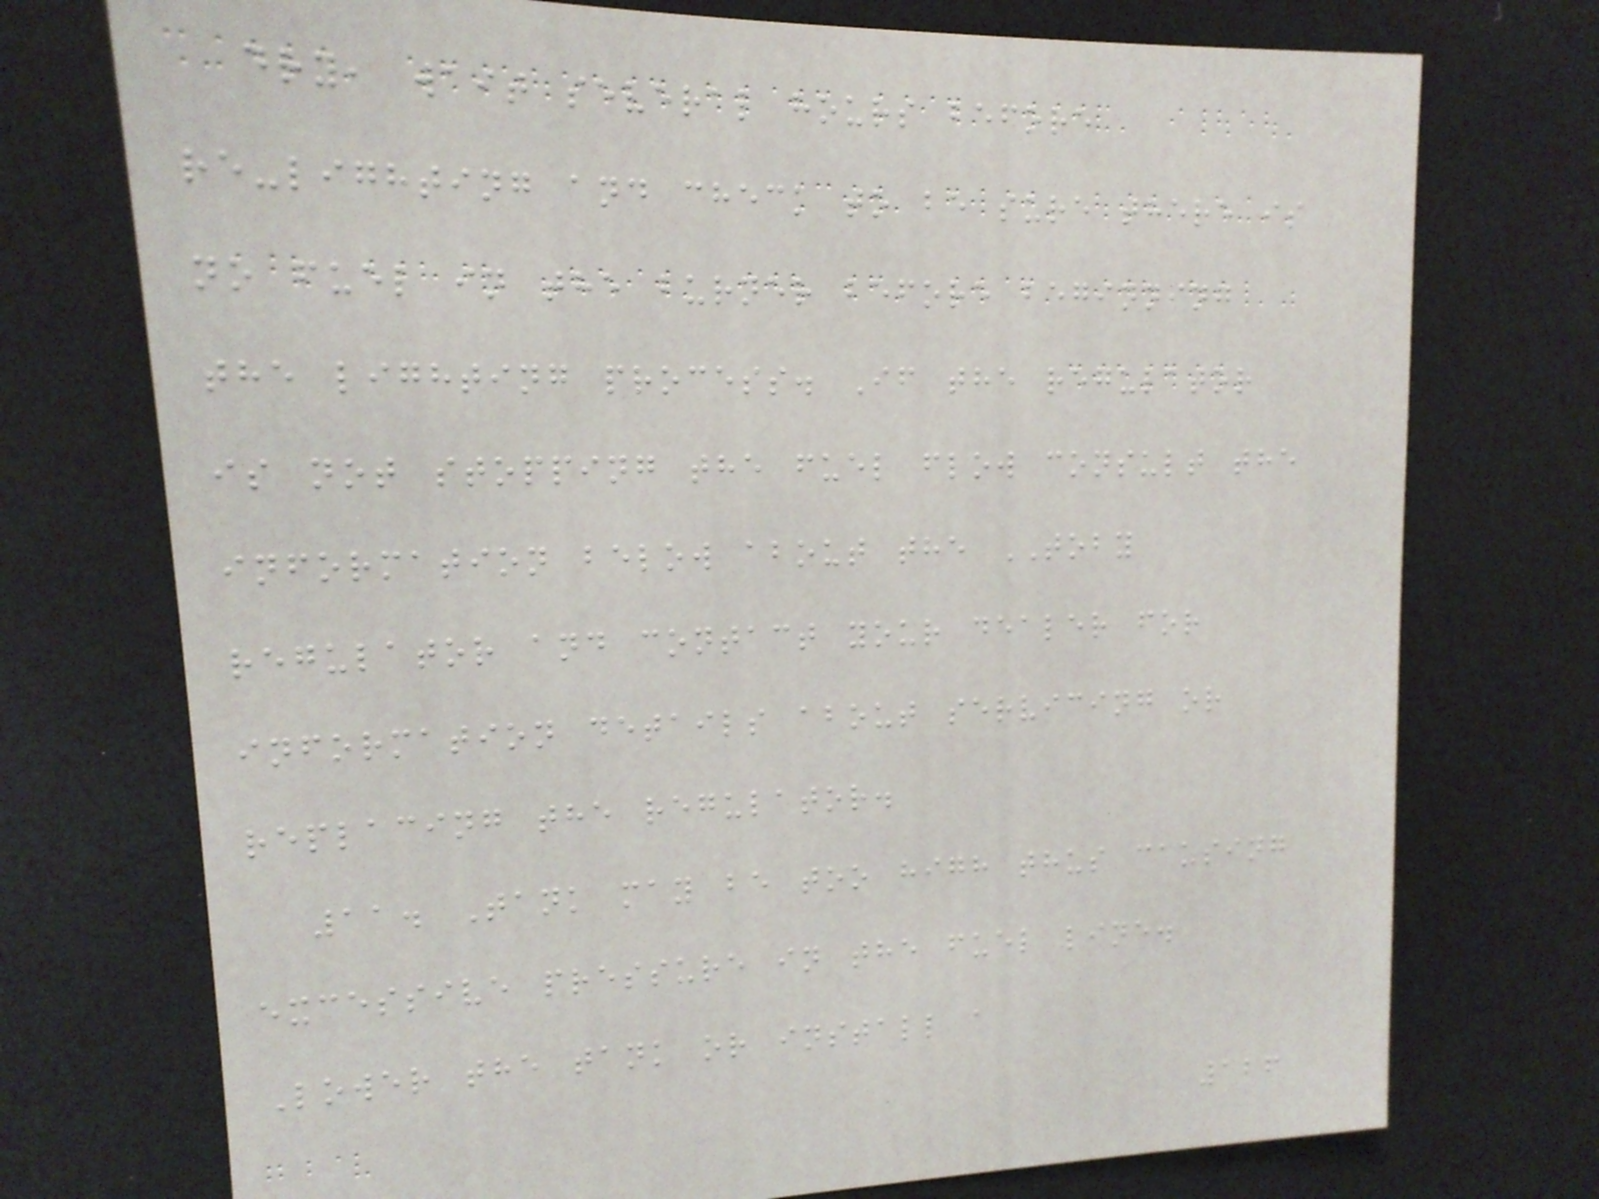dry, wait several hours before
re-lighting and check to be sure there is
no fuel in the burner before beginning
the lighting process. If the regulator
is not stopping the fuel flow consult the
information below about the TOBY
regulator and contact your dealer for
information details about servicing or
replacing the regulator.
11. Tank may be too high thus causing
excessive pressure in the fuel line.
Lower the tank or install a
126
